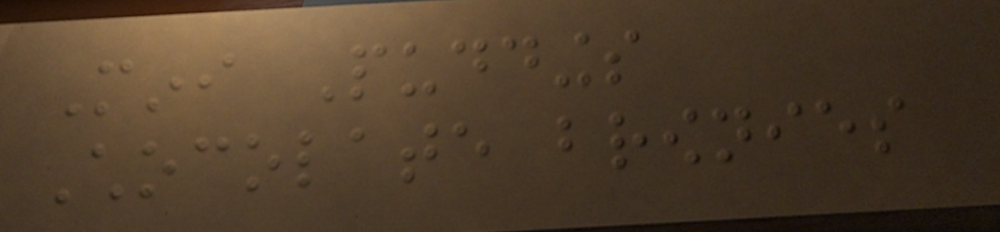Mini Puddings
Chocolate brownies
